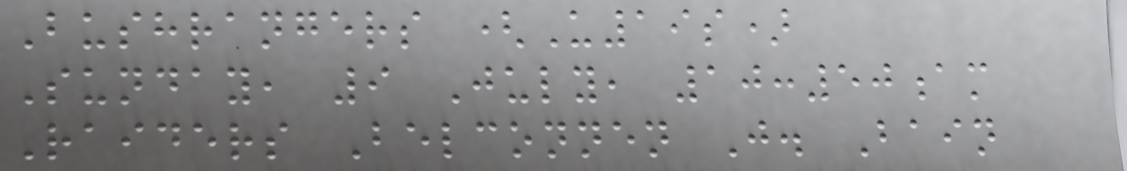Bushrangers (U19s)
Sunday, 9 July, 10:50am
Raiders Belconnen J. Bain
